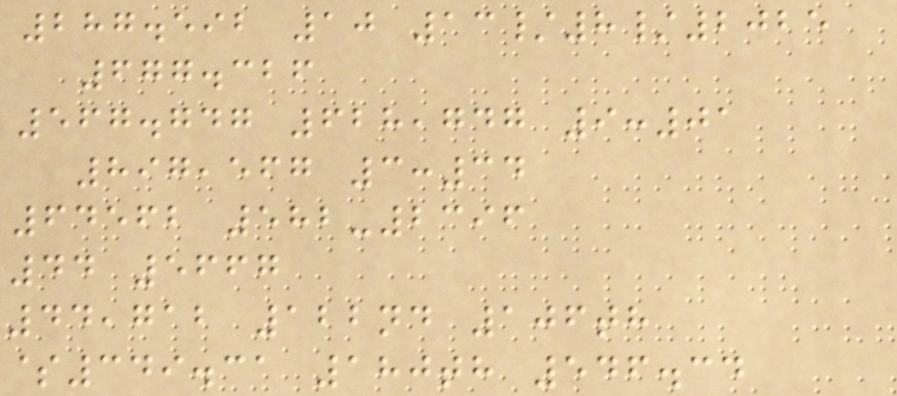287.592 10 13/8/2025
677.326
567.747 628,747 9:01
897,567 3:34
64562 582-2396
44 5667
44,712 122nd 106th
$349.31 180th 546.34
